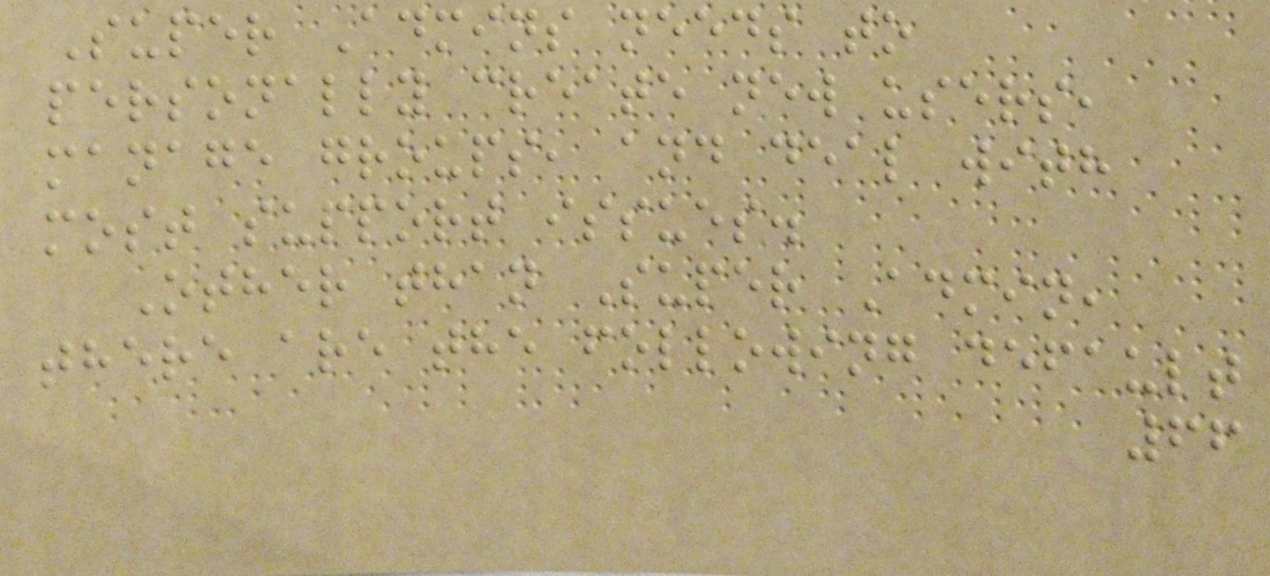Super Admins needs to
personally create new users,
manage groups, and deal with
most support issues.
Other than Super Admin,
there are the following default
66
